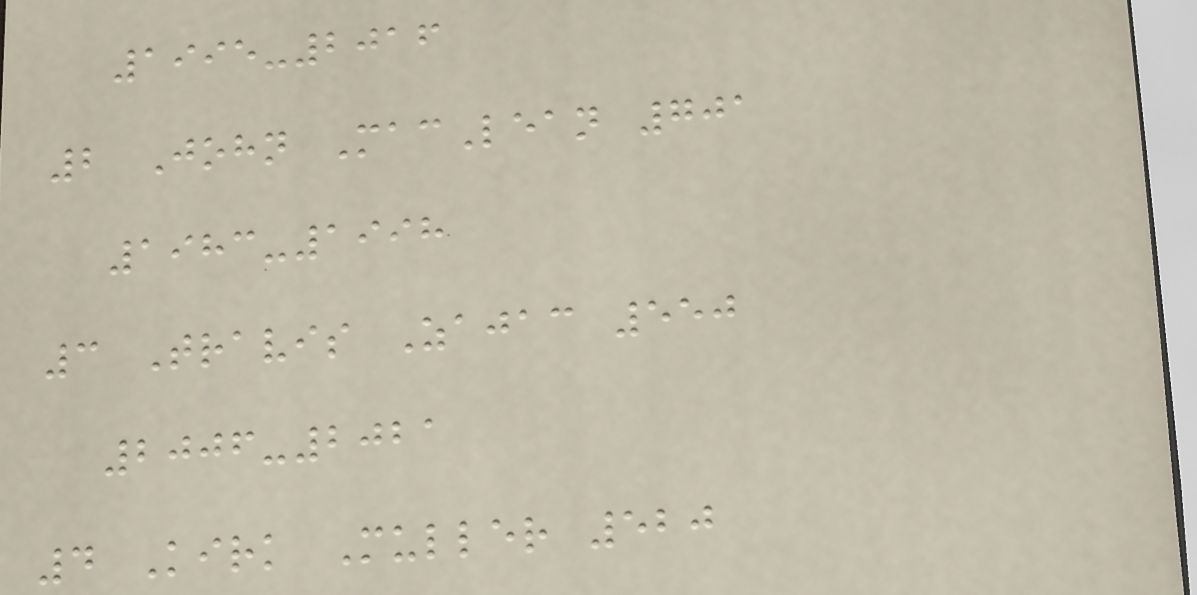1995-2016
2 John MacLean 701
1983-1998
3 Travis Zajac 550
2006-2021
4 Kirk Muller 520
